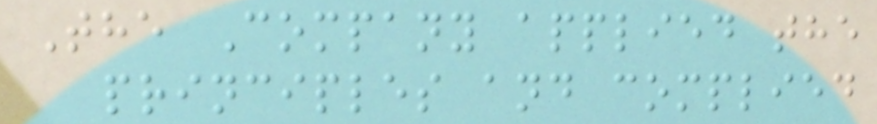The Company applied the
principles and complied
